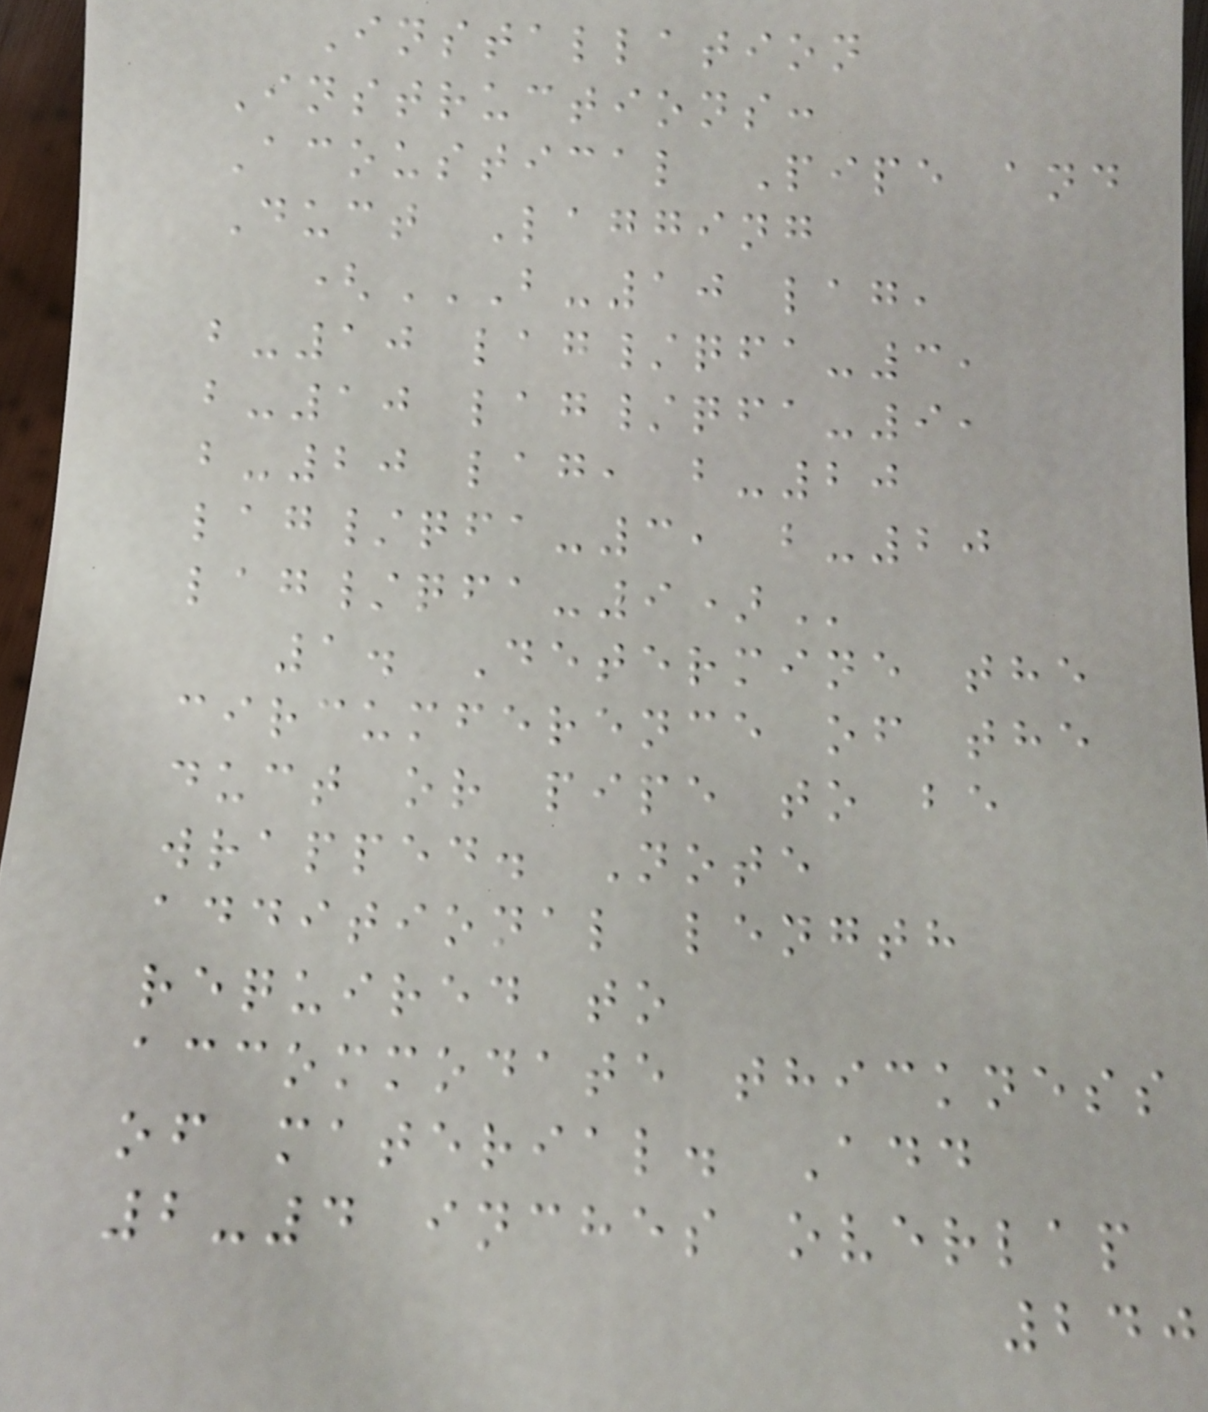Installation
Instructions:
Acoustical Pipe and
Duct Lagging
(B-10 LAG,
B-10 LAG/QFA-3,
B-10 LAG/QFA-9,
B-20 LAG, B-20
LAG/QFA-3, B-20
LAG/QFA-9)
1. Determine the
circumference of the
duct or pipe to be
wrapped. Note
additional length
required to
accommodate thickness
of material. Add
2-4 inches overlap
240
